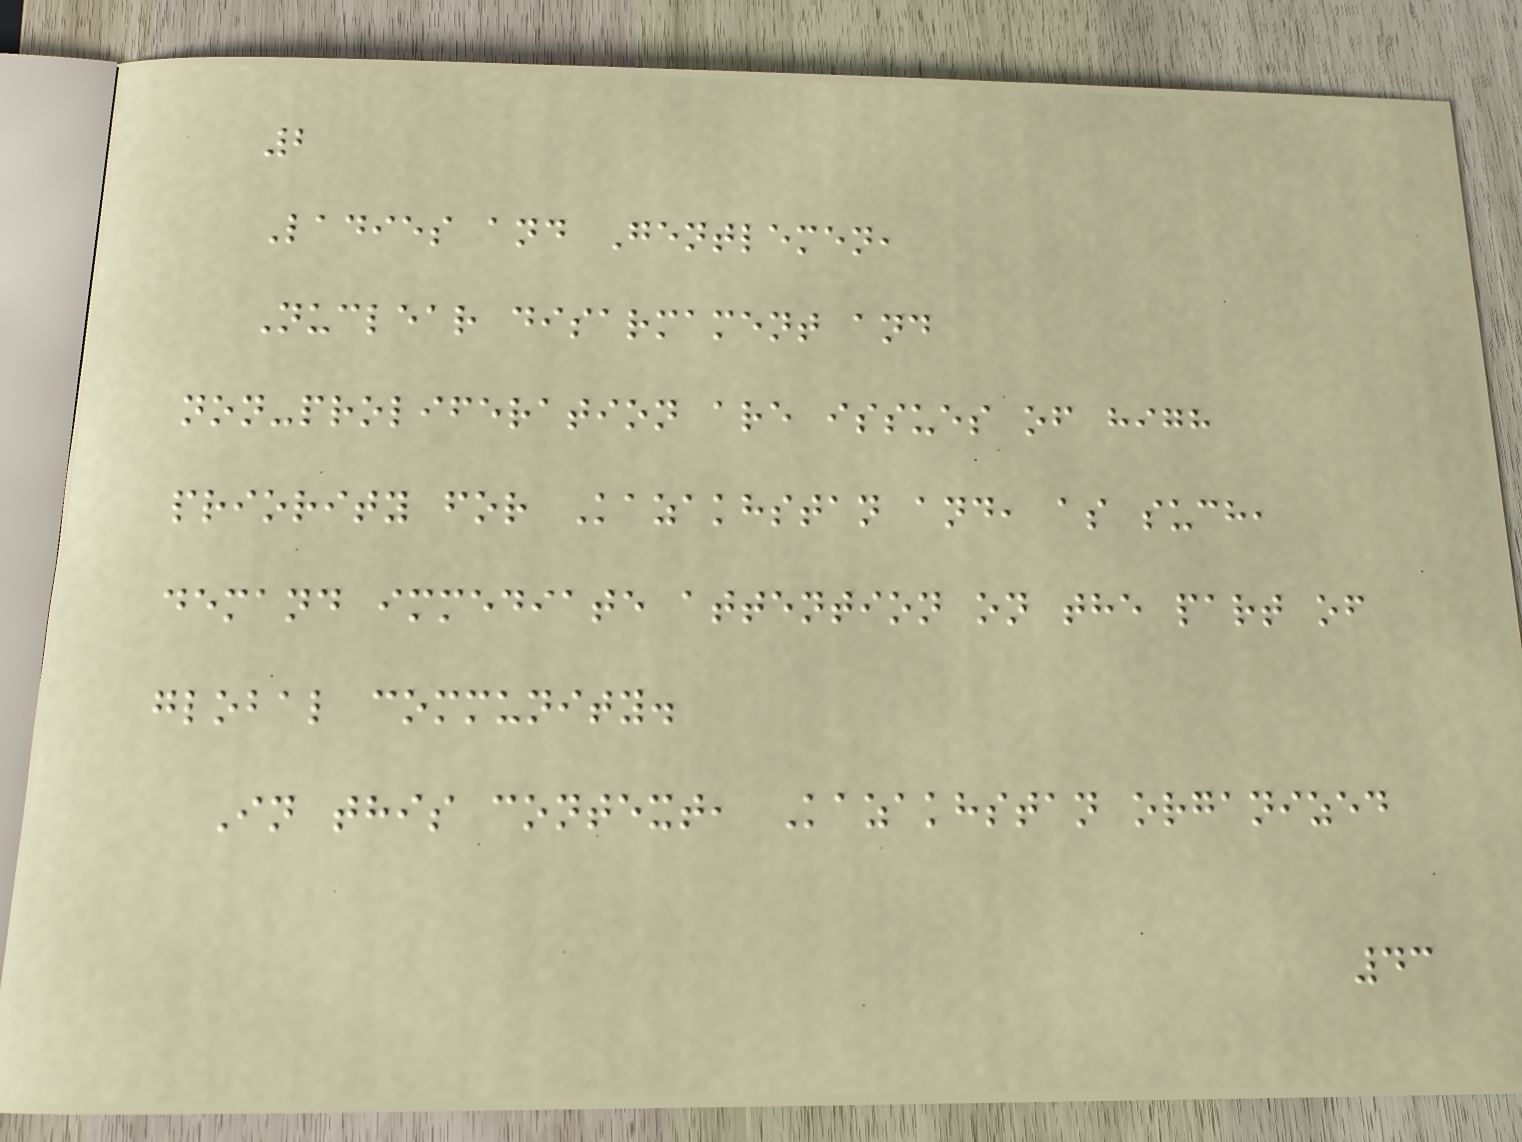2
Ladies and Gentlemen,
Nuclear disarmament and
non-proliferation are issues of high
priority for Kazakhstan and, as such,
demand immediate attention on the part of
global community.
In this context, Kazakhstan organized
43
